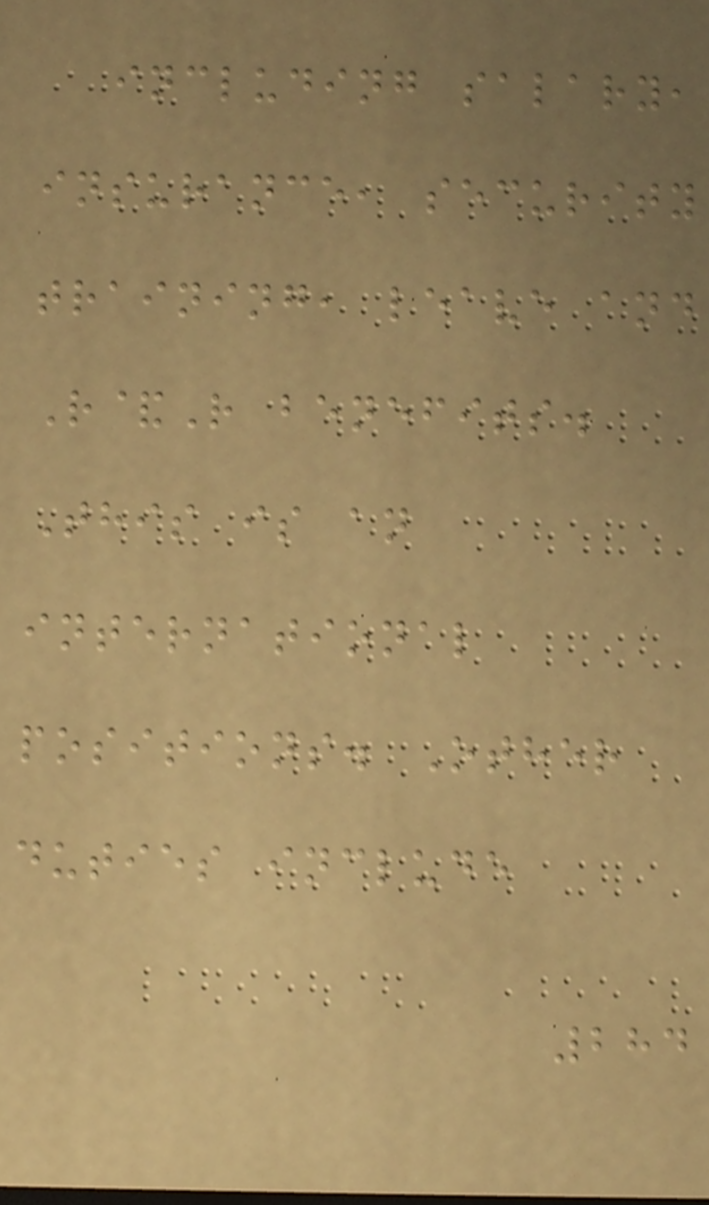including salary,
insurance, security
training, leave and
R&R benefits.
This is an
international
positions. Other
duties include
284
